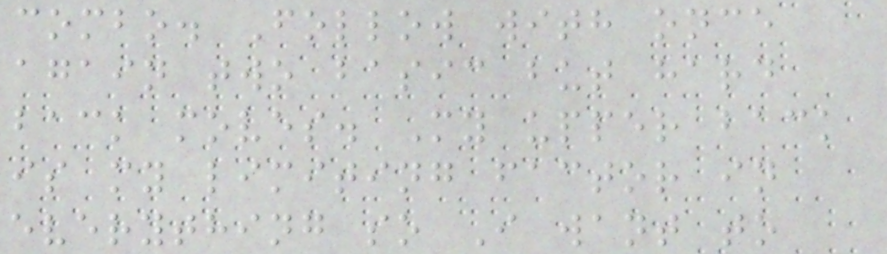combo. Follow with once
again two basic but hard
back moves. My upper back
is my limiting factor in
everything so I want to
